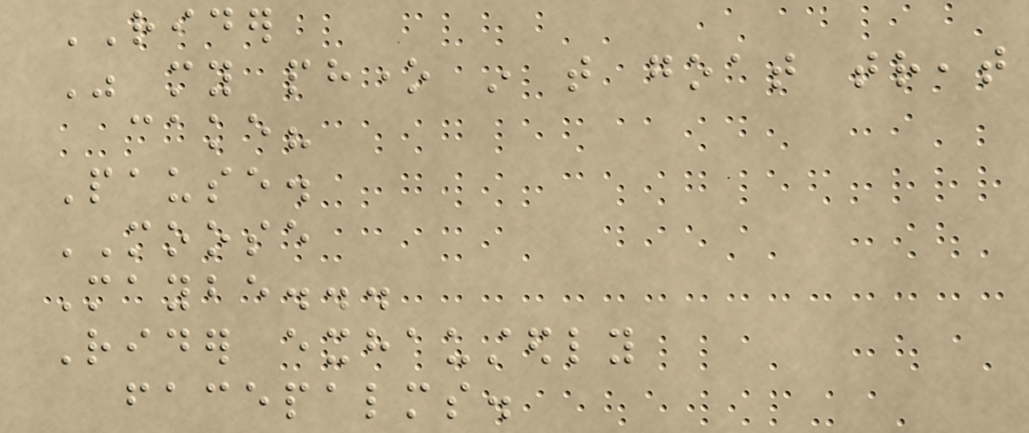RIDER
Was my phone in that goat treat
cake?
Pause.
MOOSE
Maybe...
Rider exhaustedly
facepalms.
